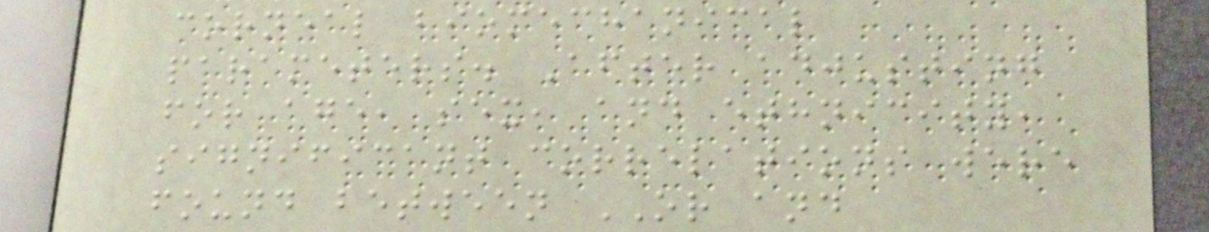corneal biomechanical
parameters. After adjusting
for age, sex, and ethnicity,
significant correlations were
found between OR and
